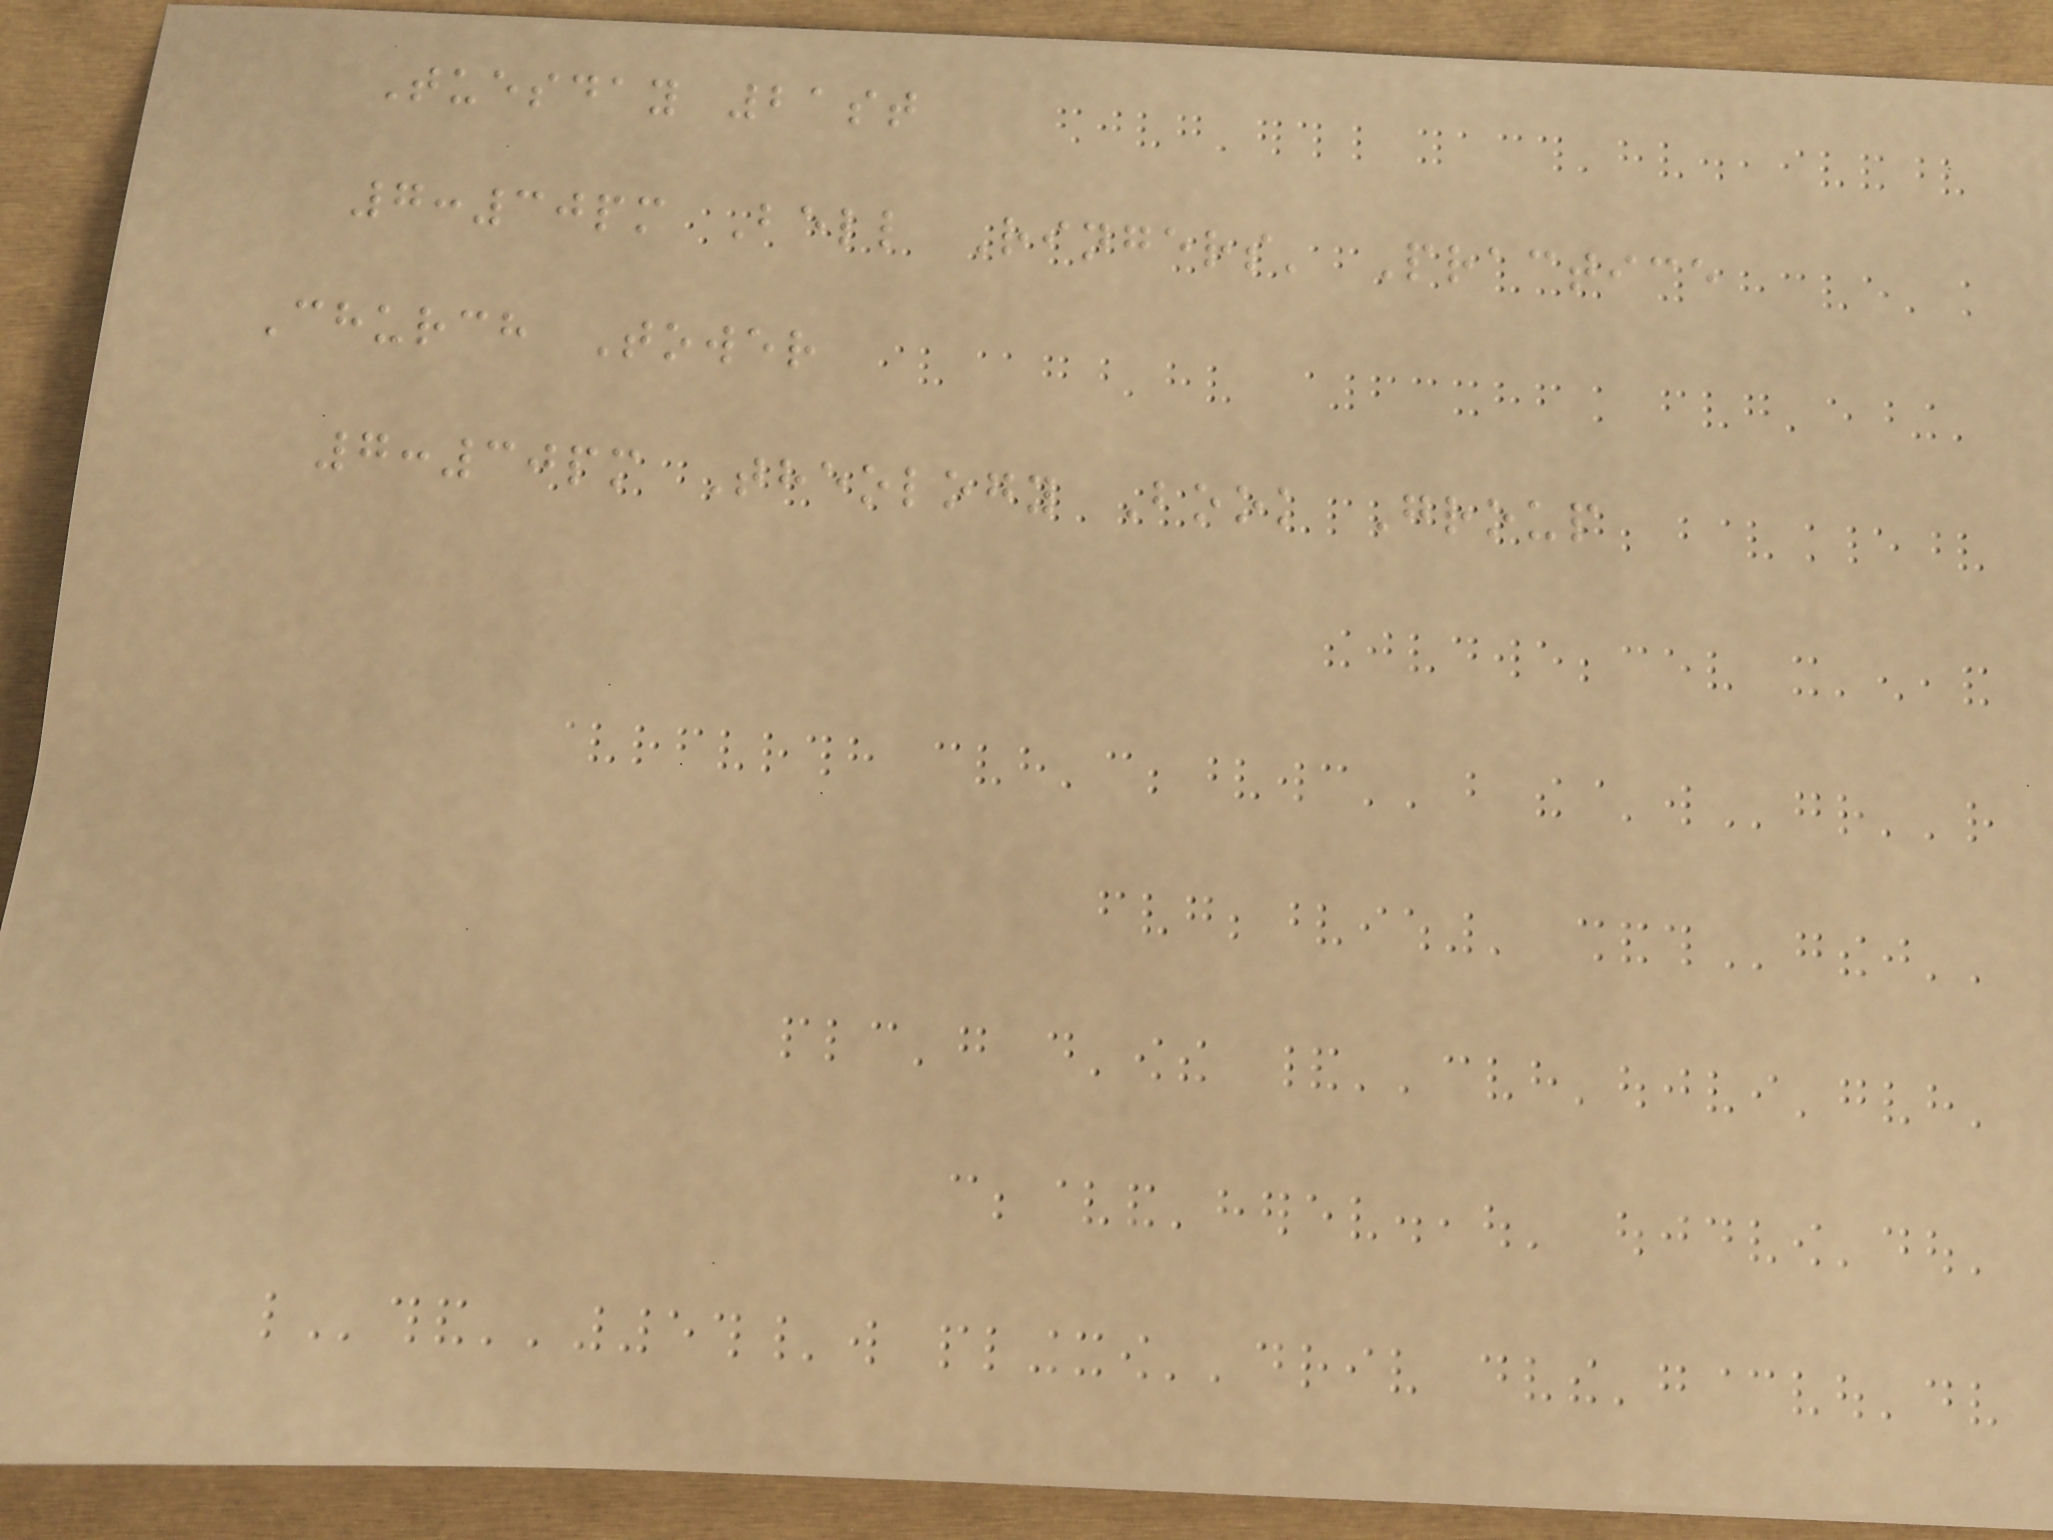Tuesday 21st
7:30pm Bell Ringers' Practice
Church Tower
7:30pm Theology Book Group
